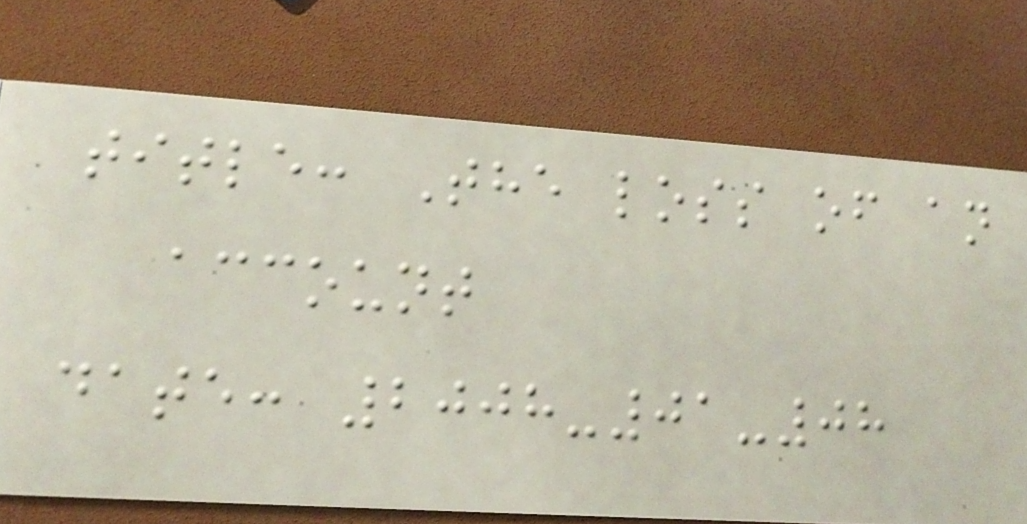title: The loss of an
account
date: 2008-01-08
